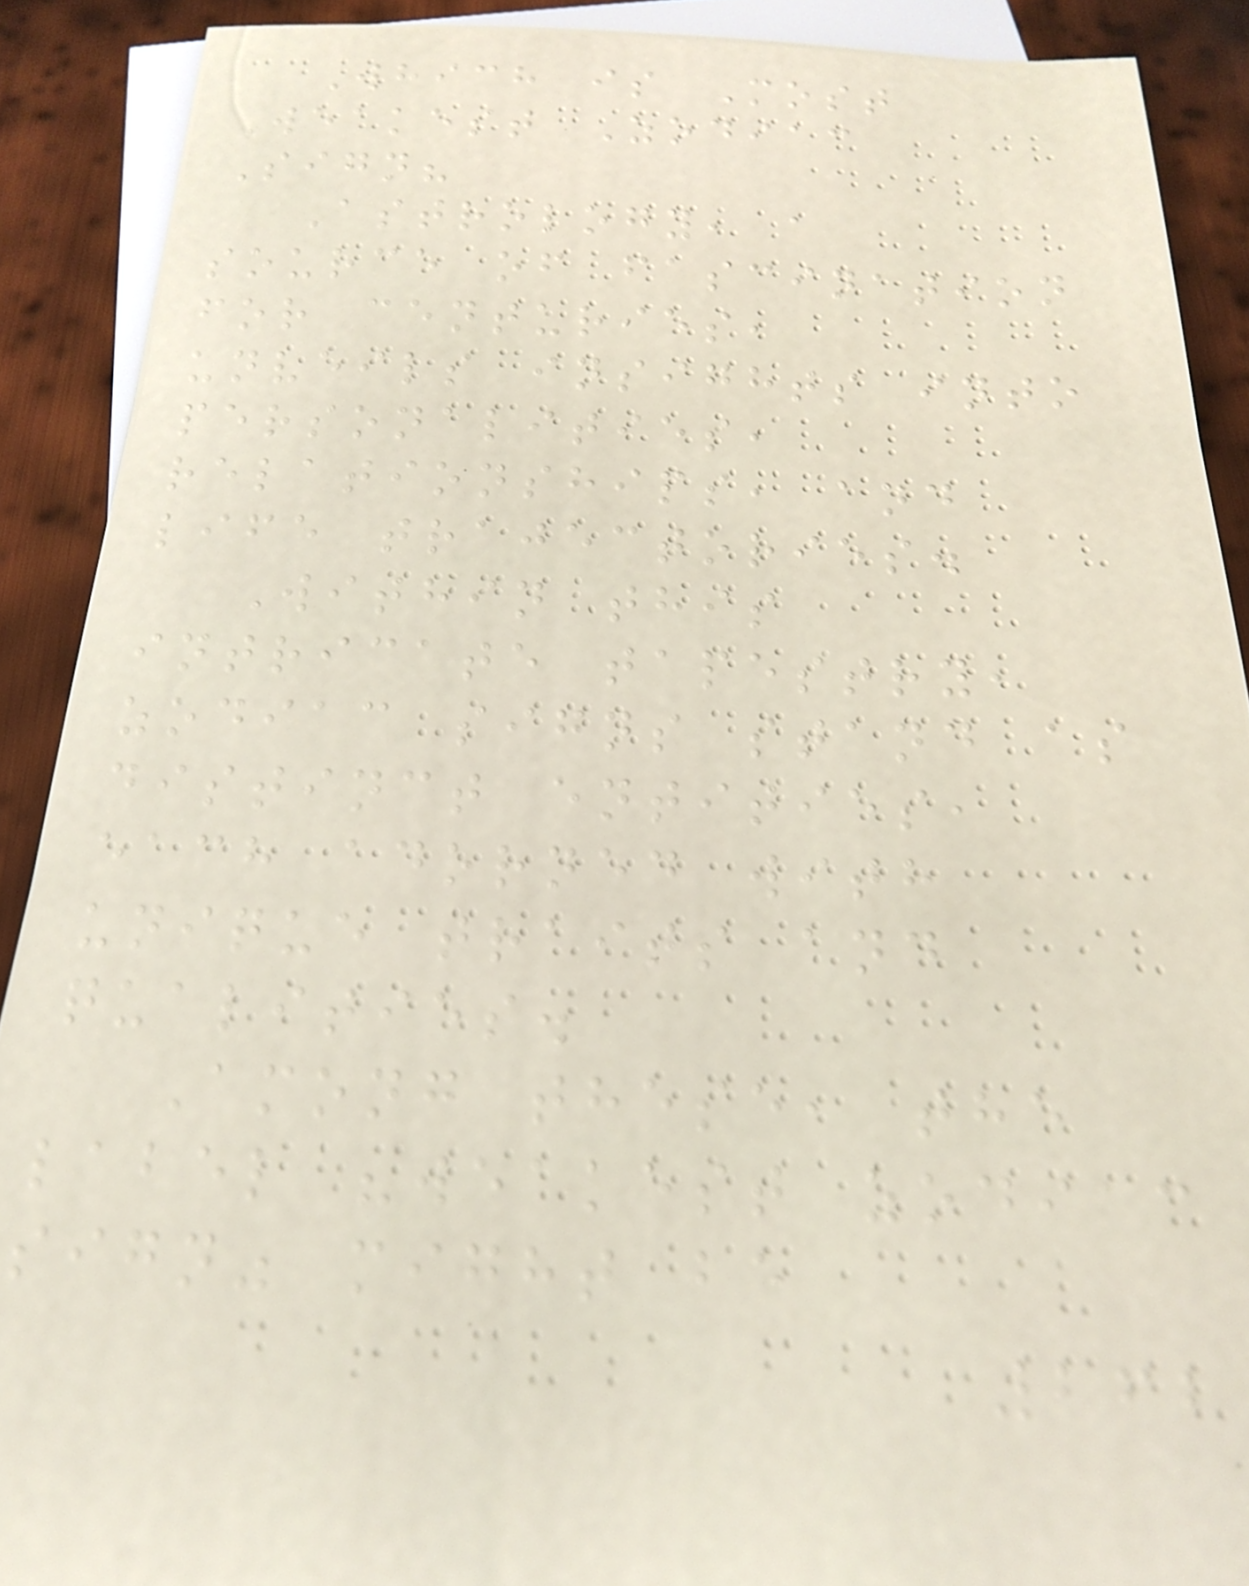Which is Most
Weakest Zodiac
Sign?
Astrology, a
source of fascination
for centuries,
unveils insights into
personalities,
relationships, and
life trajectories.
Within this
intricate tapestry,
zodiac signs stand as
distinct entities,
each adorned with
unique traits and
qualities.
Among these, the
label "weakest zodiac
sign" might be
262
